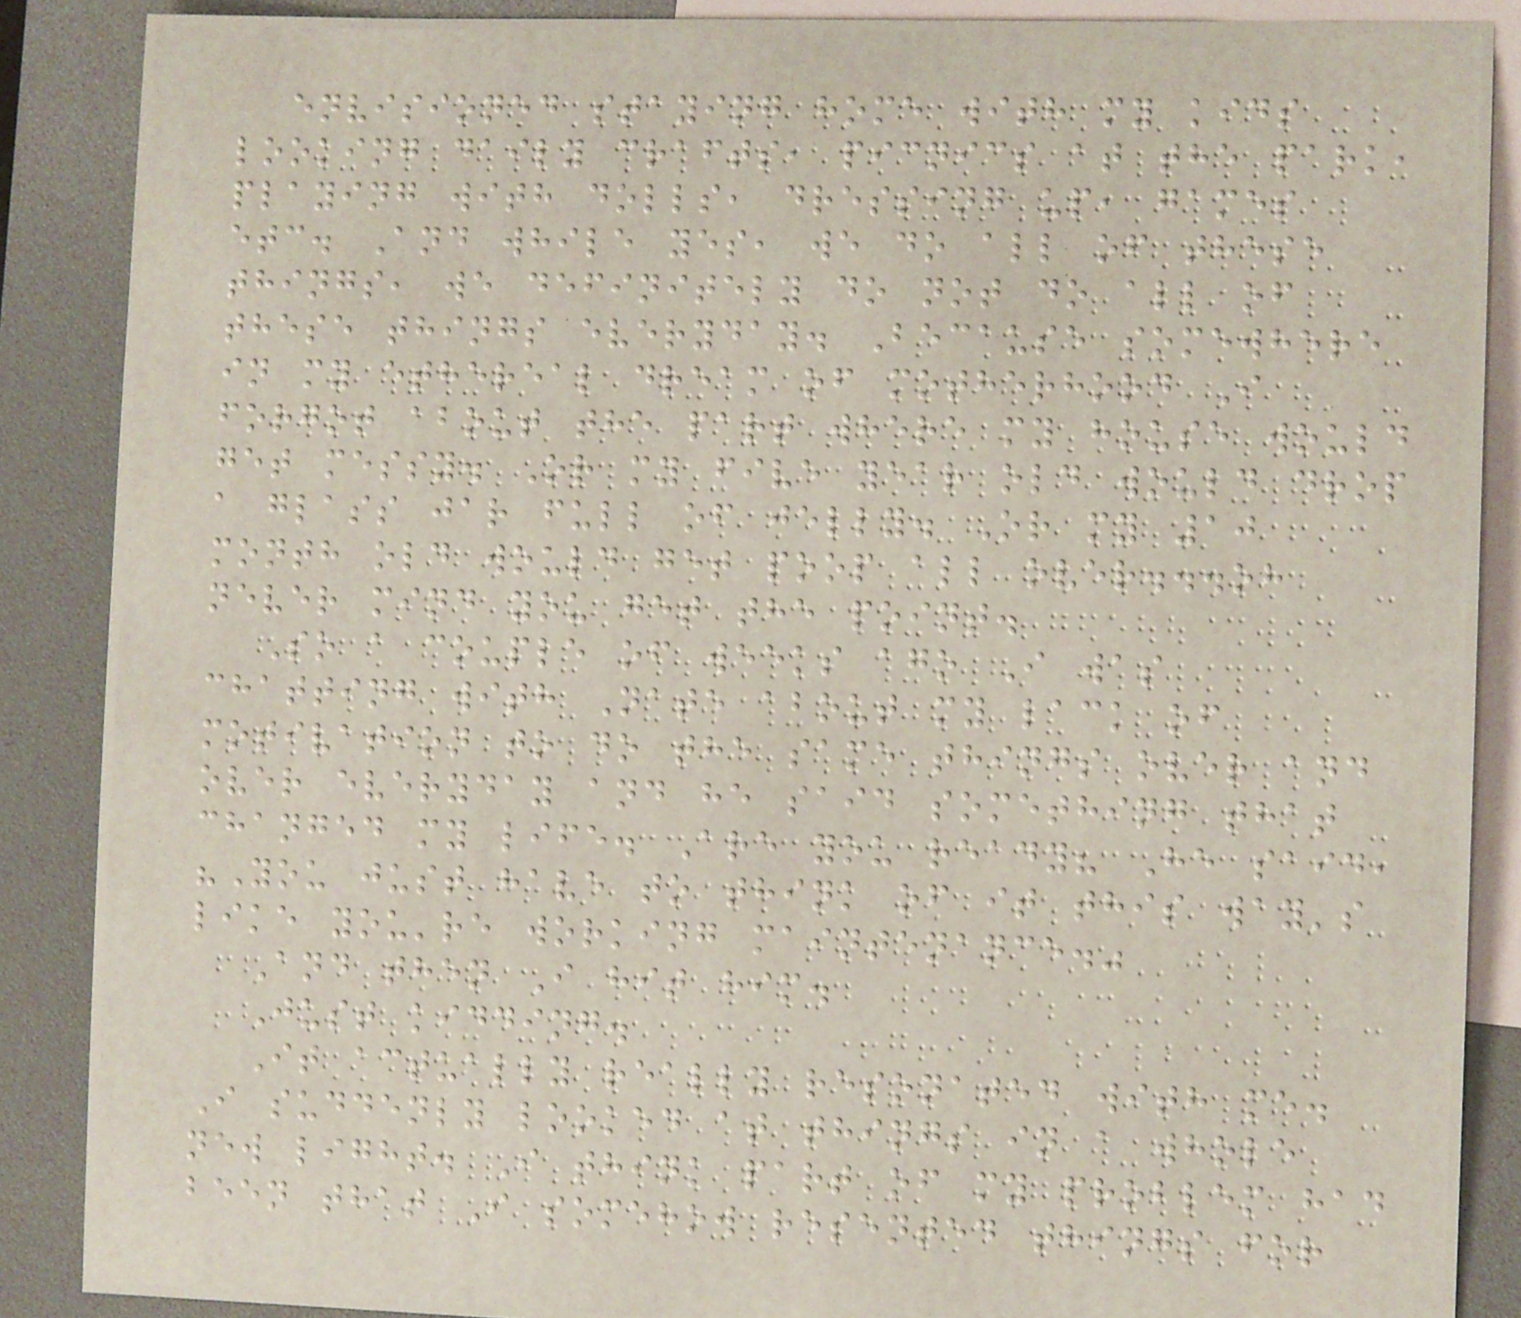envisioned staying home with my kids
looking daily crafts, picnics at the park,
playing with dolls, dressing up, games
etc. And while yes, we do all of these
things, we definitely do not do all of
these things everyday. Because somewhere
in my ethereal dream of motherhood I
forgot about the part where my house would
get messy. Or my five year old would drop
a glass jar full of jelly. Or my 10
month old would get poop all over...oh
never mind you get the point.
So a couple of weeks ago I was
chatting with Nate about my lack of
motivation to do the same things over and
over everyday and he said something that
changed my life. Are you ready? He said,
"You just have to think of it this way's
like you're working maintenance."
And then I hit him.
Just kidding.
It actually really resonated with me.
I suddenly looked at things in a whole
new light. I think part of my problem had
been that I somehow resented things for
